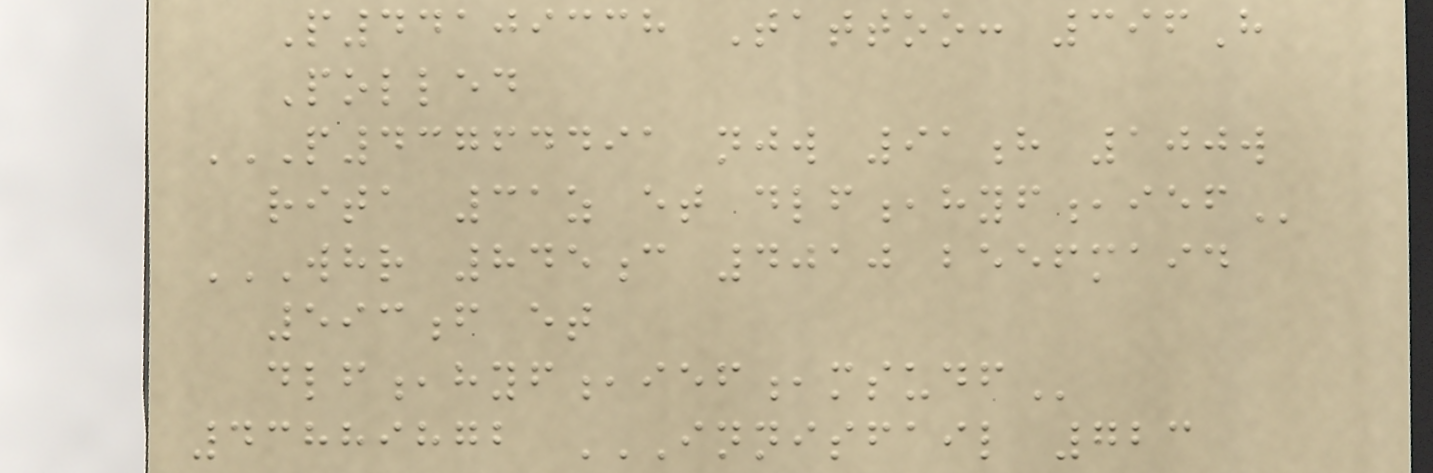P44109338 Tattoo: 396H
Polled
P43764491 NJW 91H 100W
RITA 31Z ET DLF,HYF,IEF
WHR 845C 4010 BEEFMAID
593F ET
DLF,HYF,IEF,MSUDF
43889872 INNISFAIL 723
